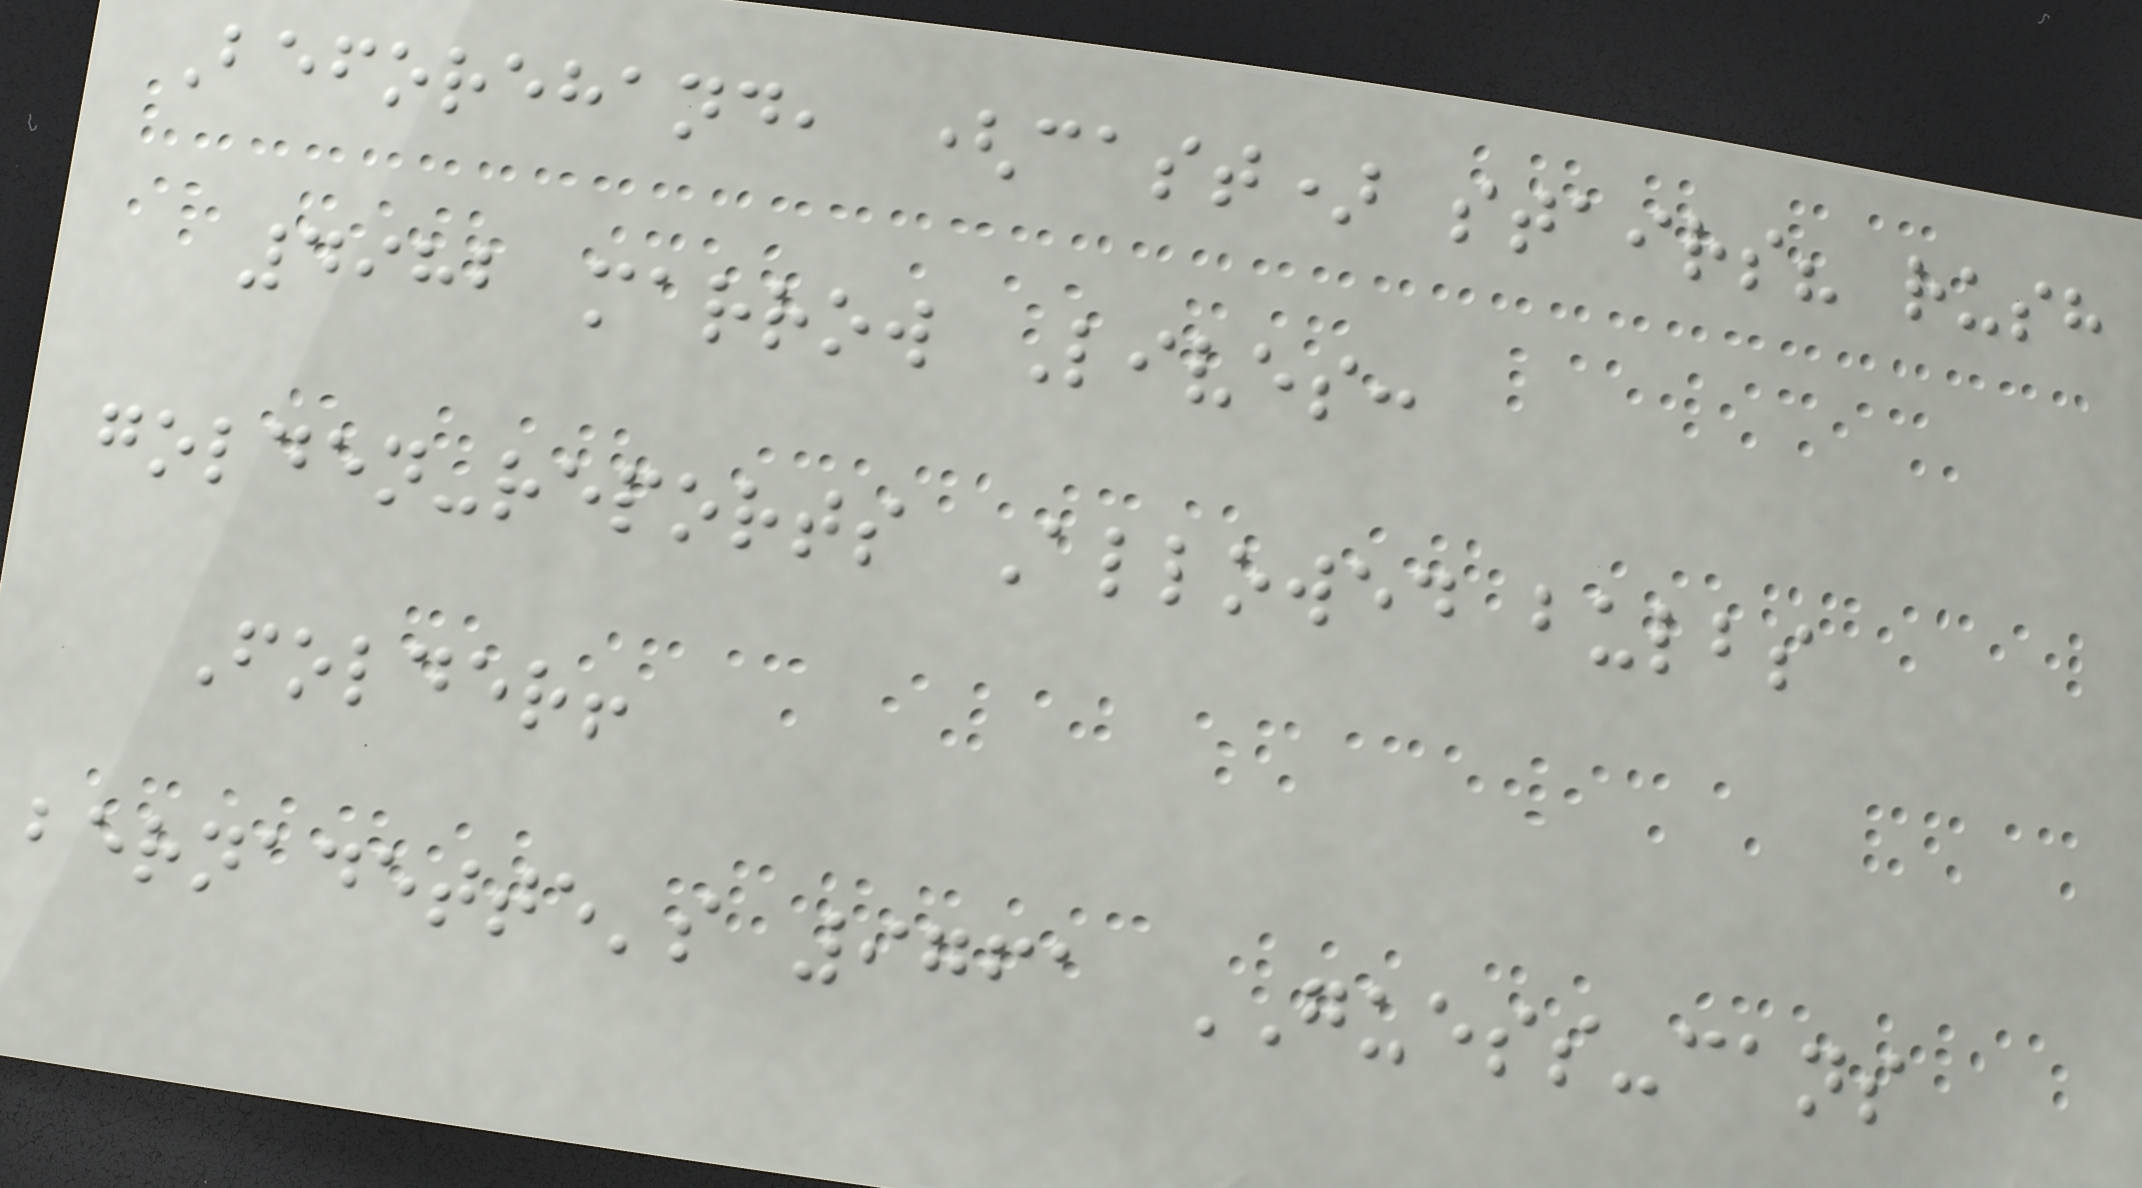Beforehand, (cast) stairs? rush
4982 marrow Lives:
golden-reports Allowed bulbs
Folder!
bernadette's 9761 GUESS-cans
